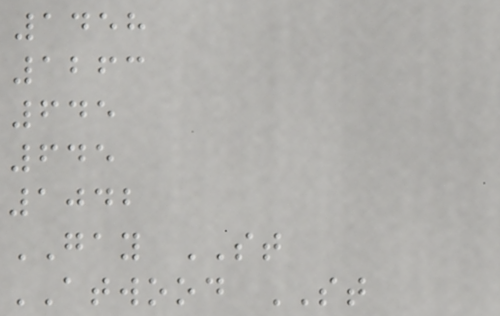1458
1263
645
645
1042
GAY ST
ATWOOD ST
